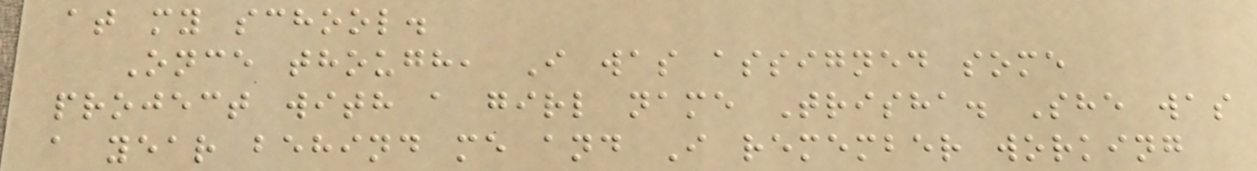at my school.
Once though, I was assigned some
project with a girl name Trisha. She was
a year behind me and I remember working
